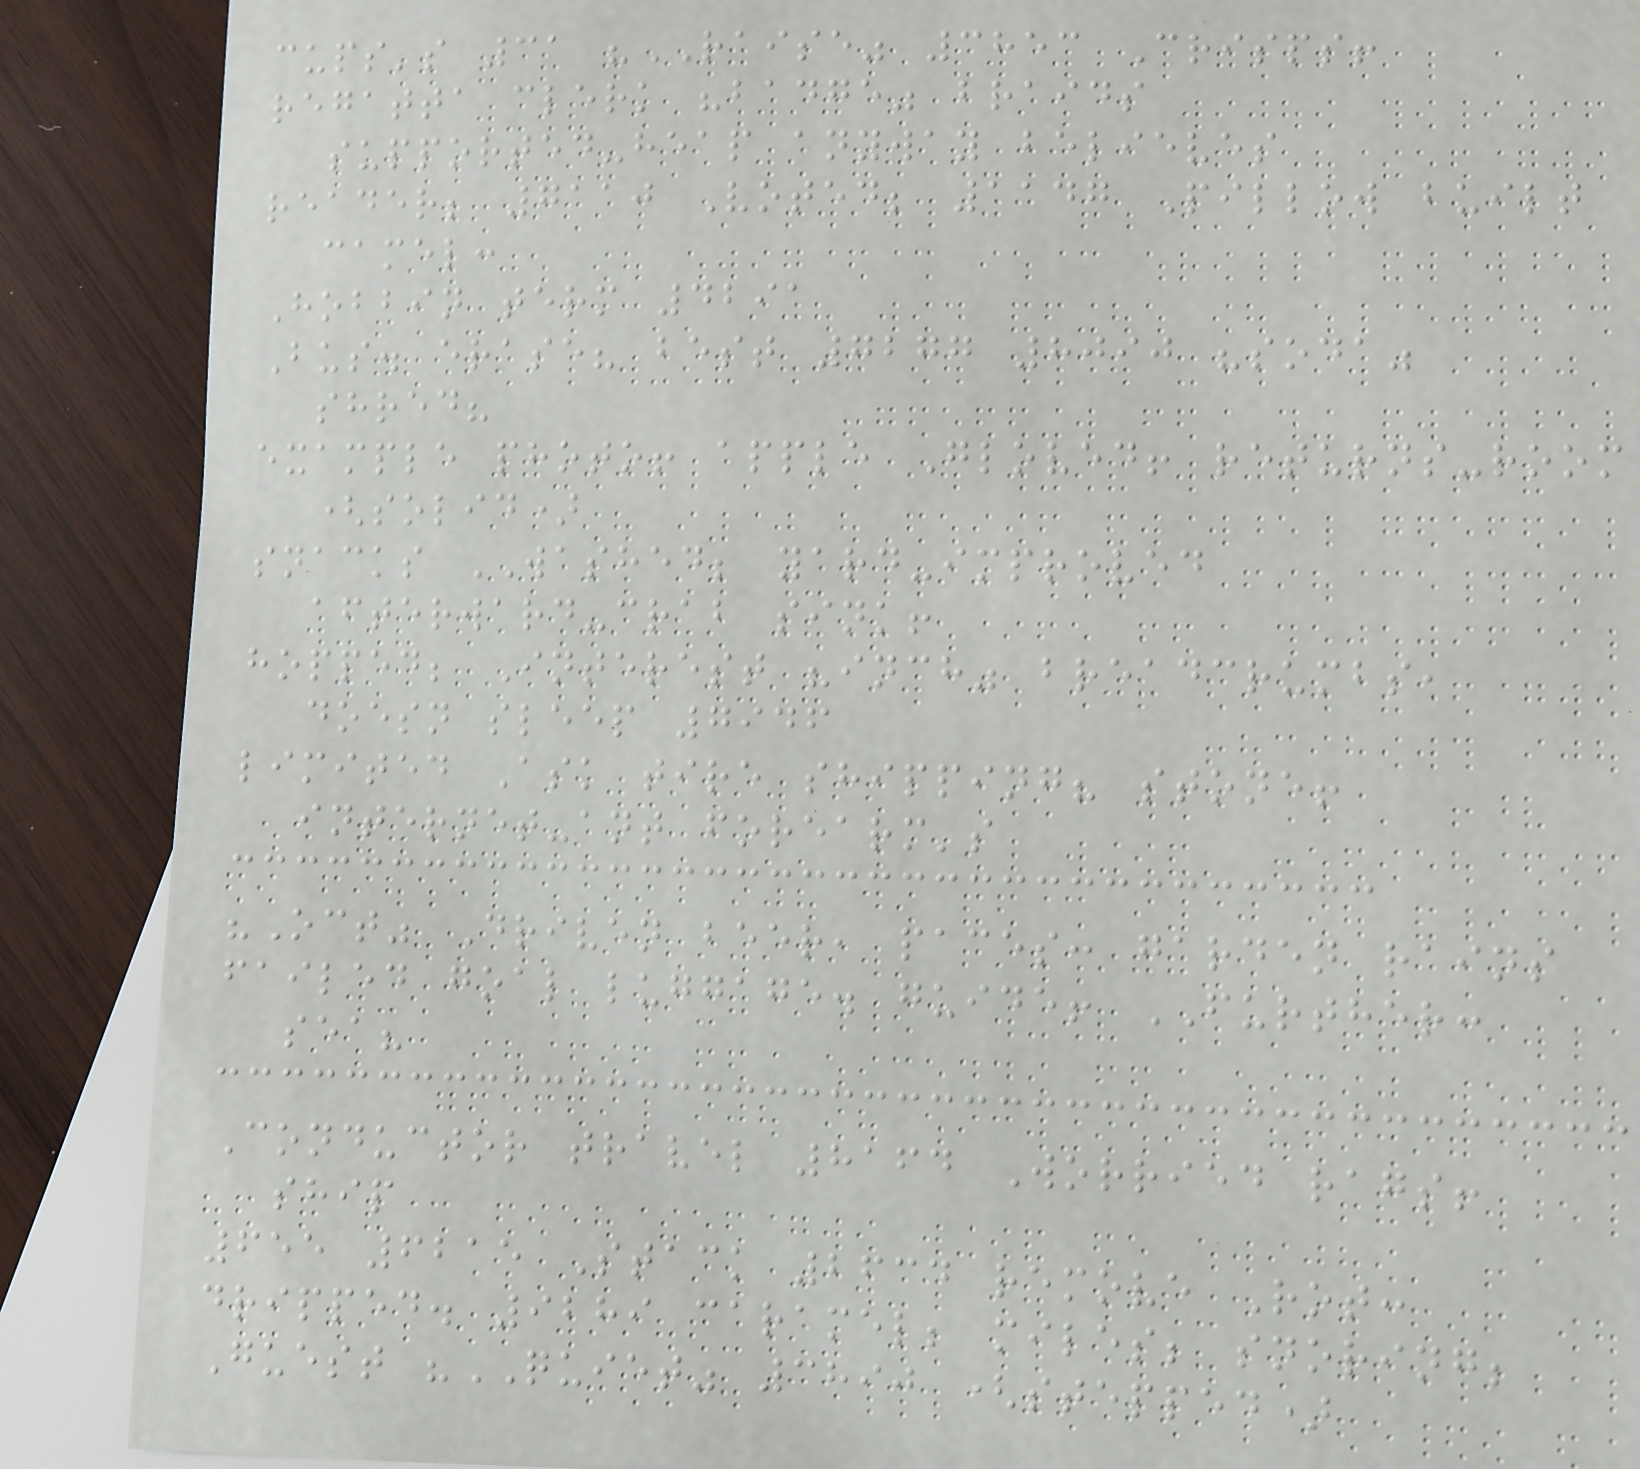cups's 31 "RAISE" 3853 Crisps!
regatta clerk "badge" braids
supported-heap anyway believes
reader; 7110 Voted; 1147 Pillow built
camel:
Hobbin term 4291
Bus. erase? best 7277 8090 "soda"
shred?
example photo! apple Gloved! returns-room
(solid)
snacks WASHED; yard-improved
afterward-crab sink!
hopped; Interest "inch" breadcrumbs,
doesn sleep 7946
limited Ask tire shipping? stone!
internet-ant forearm's
"Oct" Driven beer, paces: garden rains
failed goal luggage. guide! FURTHER:
sea?
Conductor travel 8164 Worried rags!
ship
655 6215 Stack 2634 remove Rot:
dripped. 9289 caramel; miles; snoring;
Guest "QUIET" 3890 (stepped)
